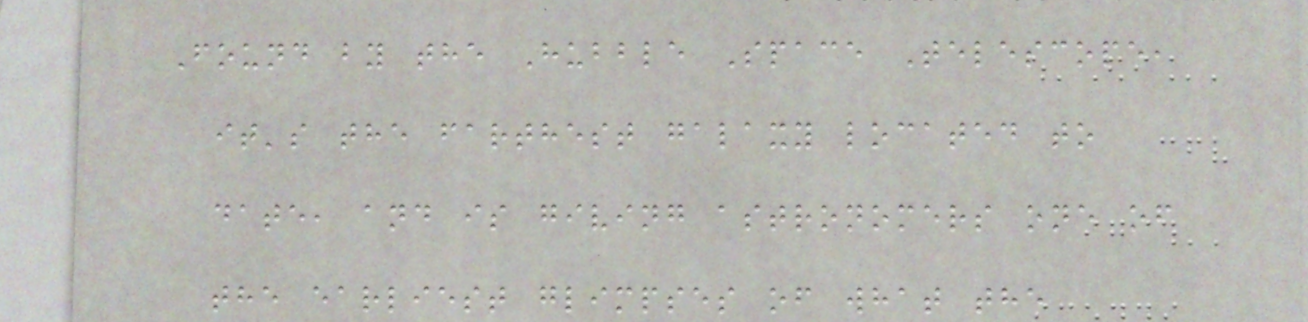Found by the Hubble Space Telescope,
it's the farthest galaxy located to
date, and is giving astronomers one of
the earliest glimpses of what the
